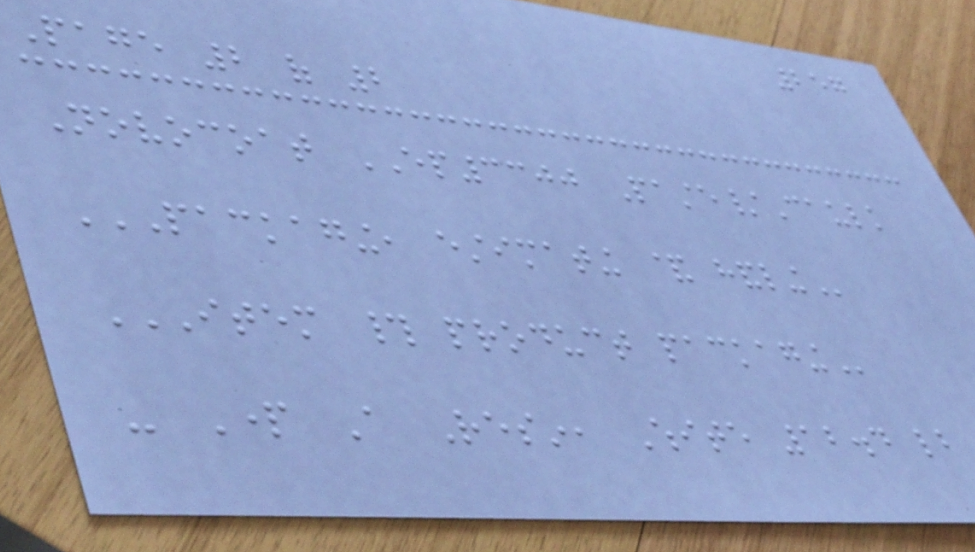257
Page 2 of 2
Novocoat EP3300 Paste/Caulk
PACKAGING, ESTIMATING & HANDLING
ITEM # PRODUCT PACKAGING
- Part A Resin, White 12.4 lb
